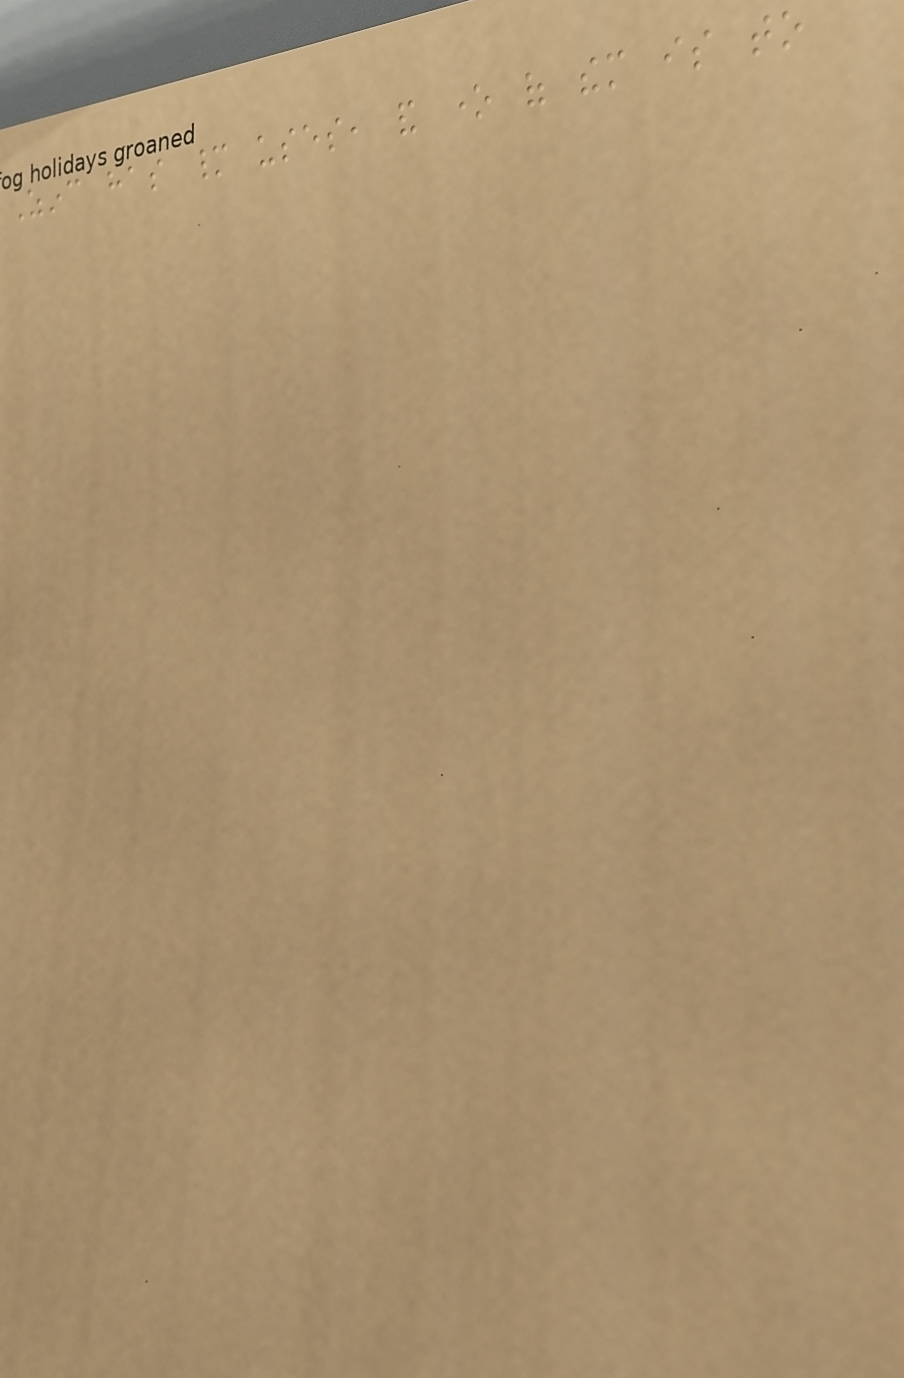Zinc has many uses, and one of them is to
